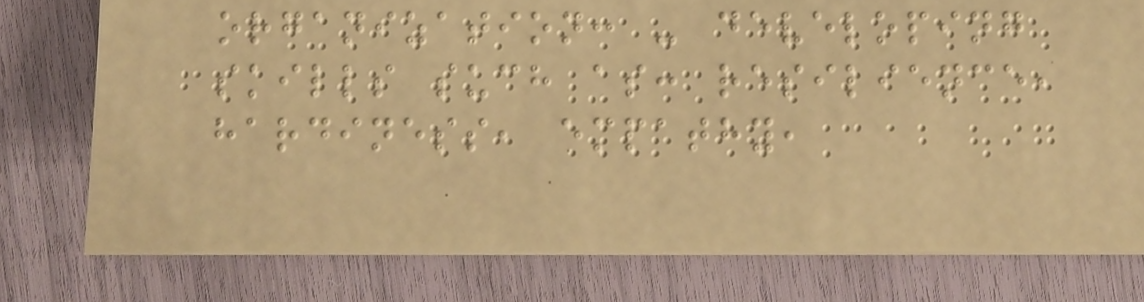organization: - developing
skills such as: resilience,
hardiness, empathy,
